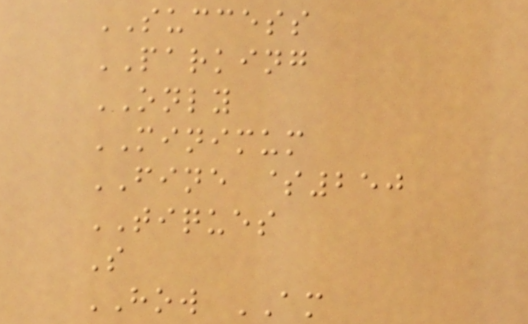SUCCESS
PARKING
ONLY
MINIMUM
FINE $250
TIQUES
S
HOW AM
